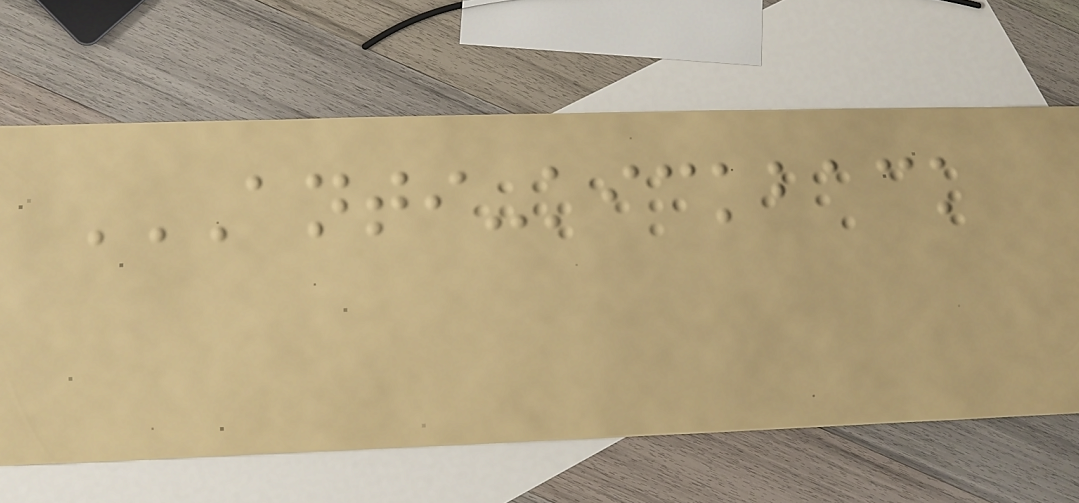ANTI-KICKBACK
